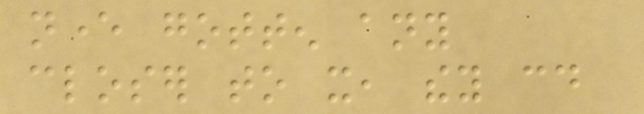never gotten any
closer to it, they could
